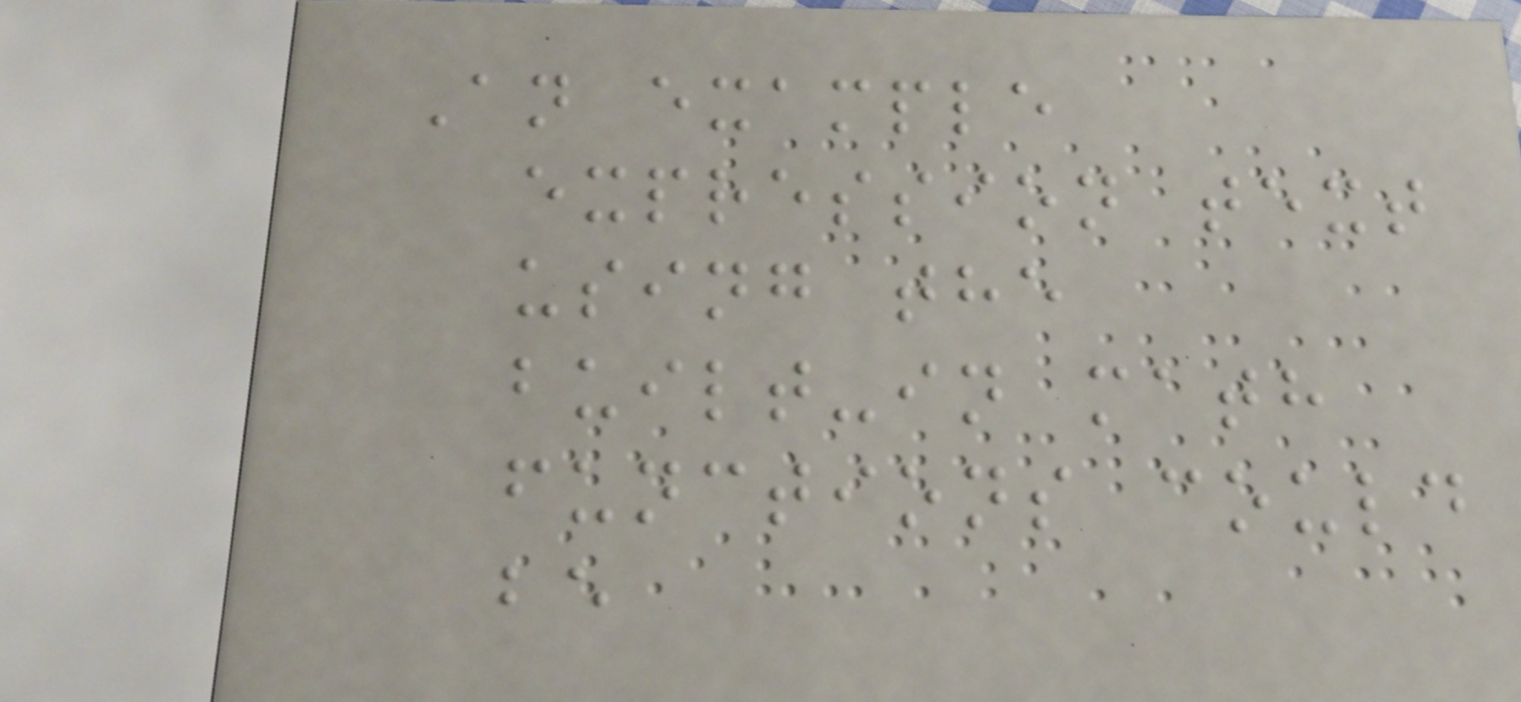An example
expression text
using the
built-in math
functions could
be
